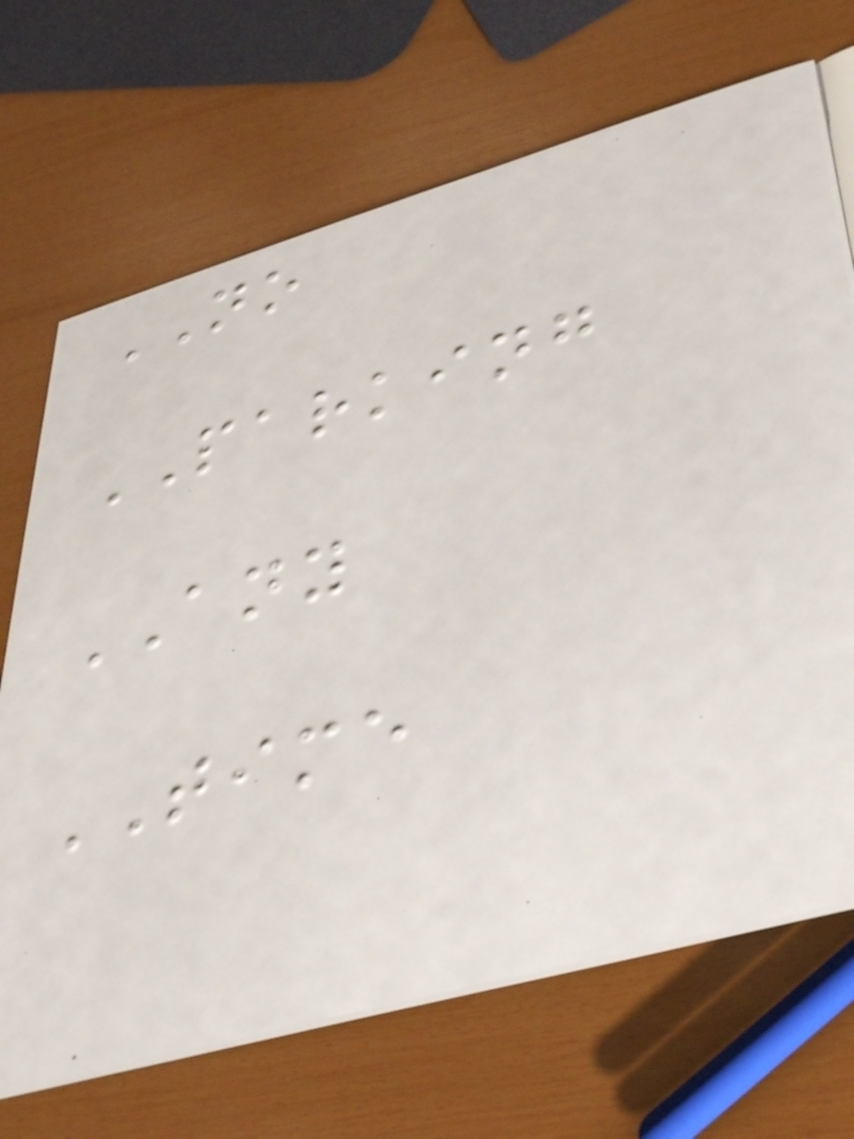NO
PARKING
ANY
TIME
